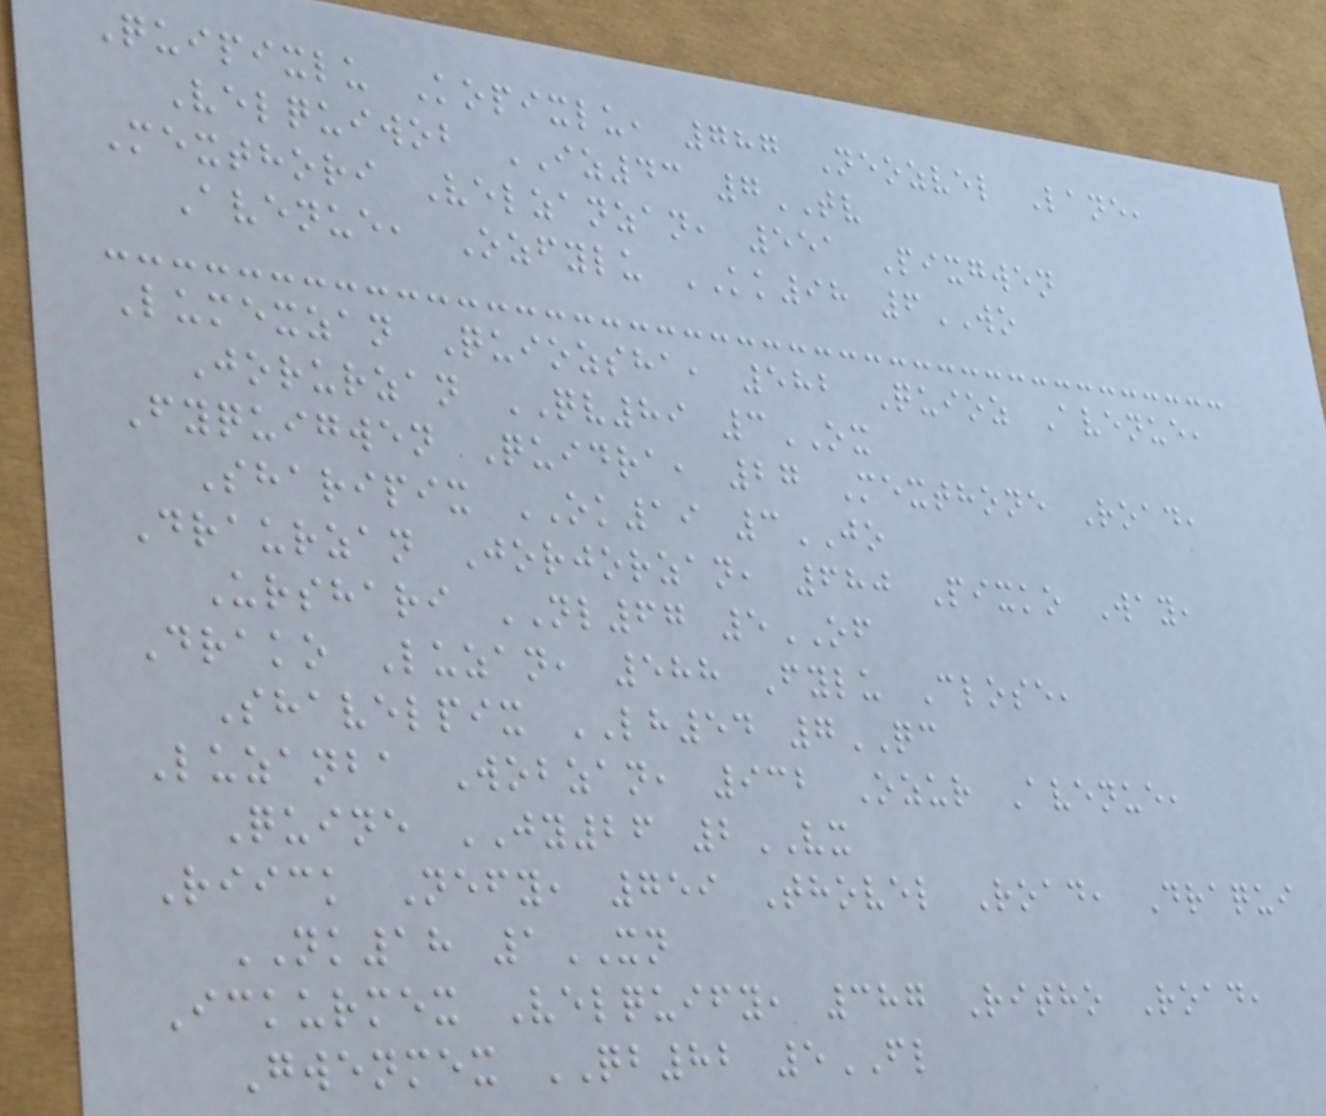Quipixlu Kopixlu, 787 Neozvel Lane,
Velquiwob IZ43 7TV
Mexthori Velzanzan, 551 Pixgwen
Avenue, Ozfylu KK98 6WO
Lumexzan Quiozsha, 582 Quioz Avenue,
Jorurzan QV89 3OX
Fyquigwen Quidra, 27 Mexthone Road,
Sharipix OK19 3JO
Draurzan Jorjorzan, 680 Pixko Way,
Urshari NL67 5OF
Drako Luzan, 588 Fylu Close,
Shavelpix LH54 7QC
Luzanba Wobzan, 932 Ozur Avenue,
Quine JY26 2VX
Riick Nefy, 759 Thovel Road, Draqui
NK18 1XN
Ickurmex Velquify, 387 Ritho Road,
Gwenmex QB82 5FL
